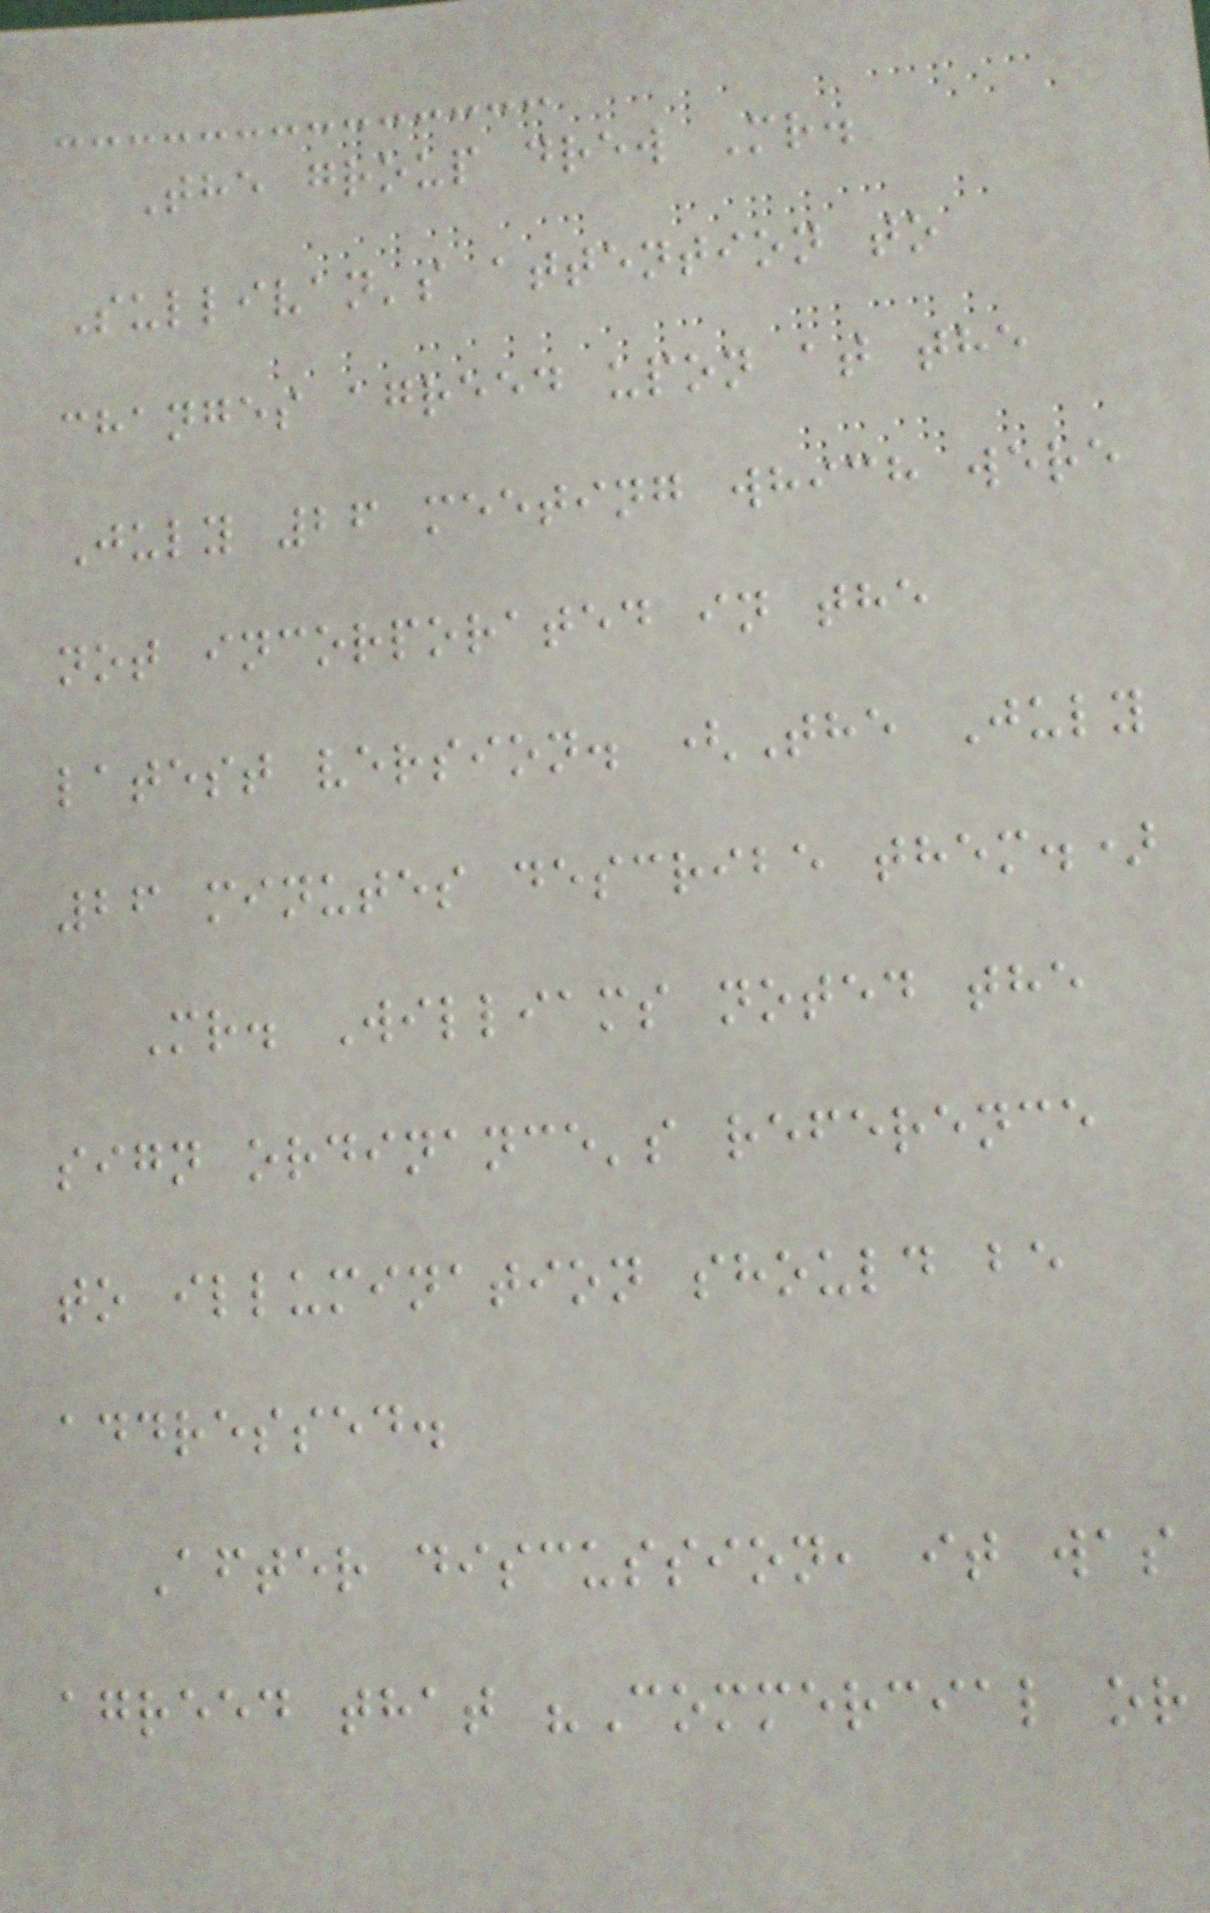The group drew Mr.
Sullivan's attention to
changes agreed upon at the
July 26 meeting which were
not incorporated in the
latest version. (The July
26 minutes describe them.)
Mr. Williams noted the
sign ordinance's reference
to illumination should be
addressed.
After discussion, it was
agreed that "Commercial or
